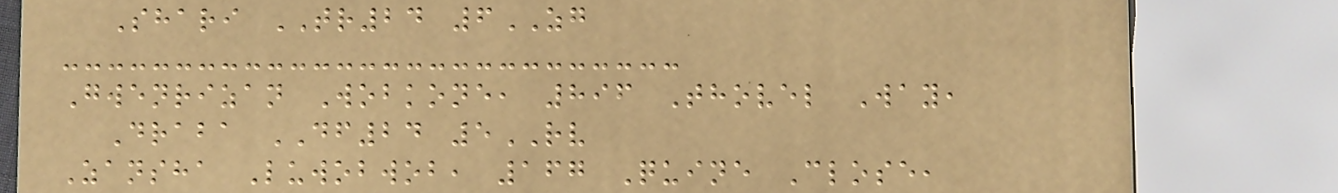Shari TR24 6ZG
Gwenrizan Wobkone, 896 Thovel Way,
Draba DF24 5RV
Zansha Luwobwob, 167 Quine Close,
